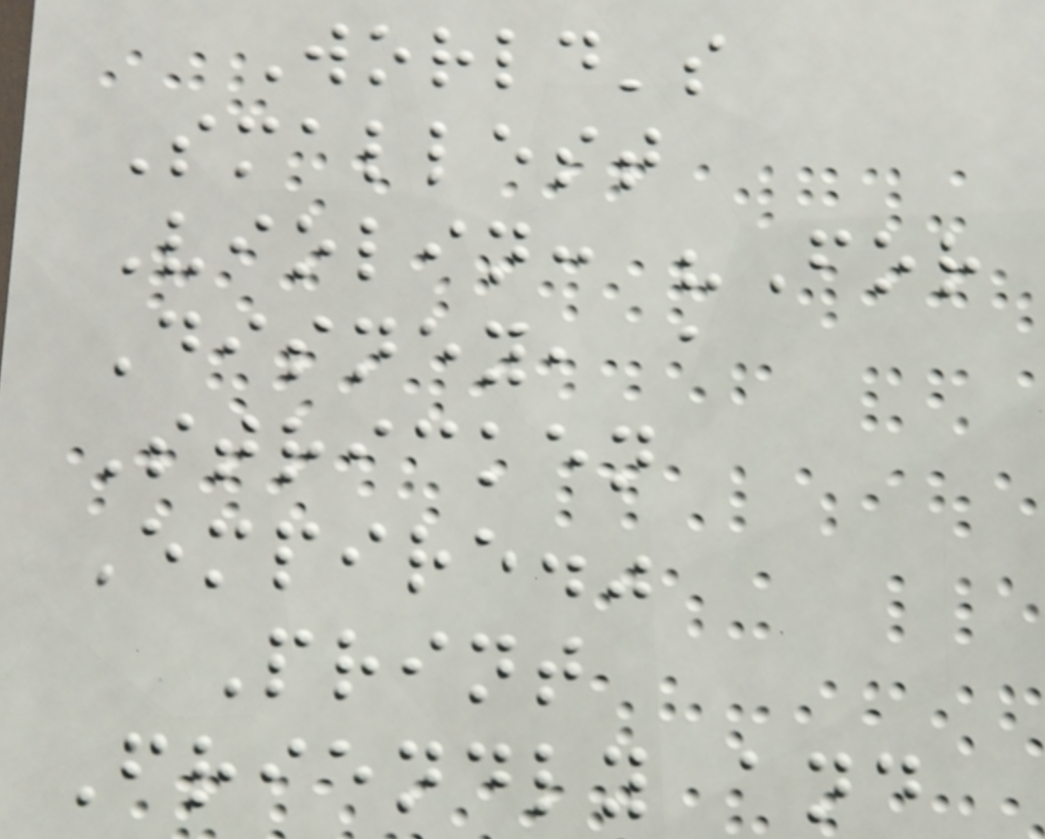World's
Smallest
Violin: "For
Disney, a
Stricken
Empire."
Print
Friendly and
